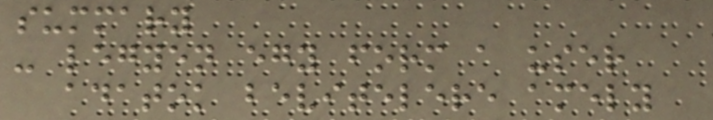summary
- legyen egy form a user
adatok bevitelere amely
